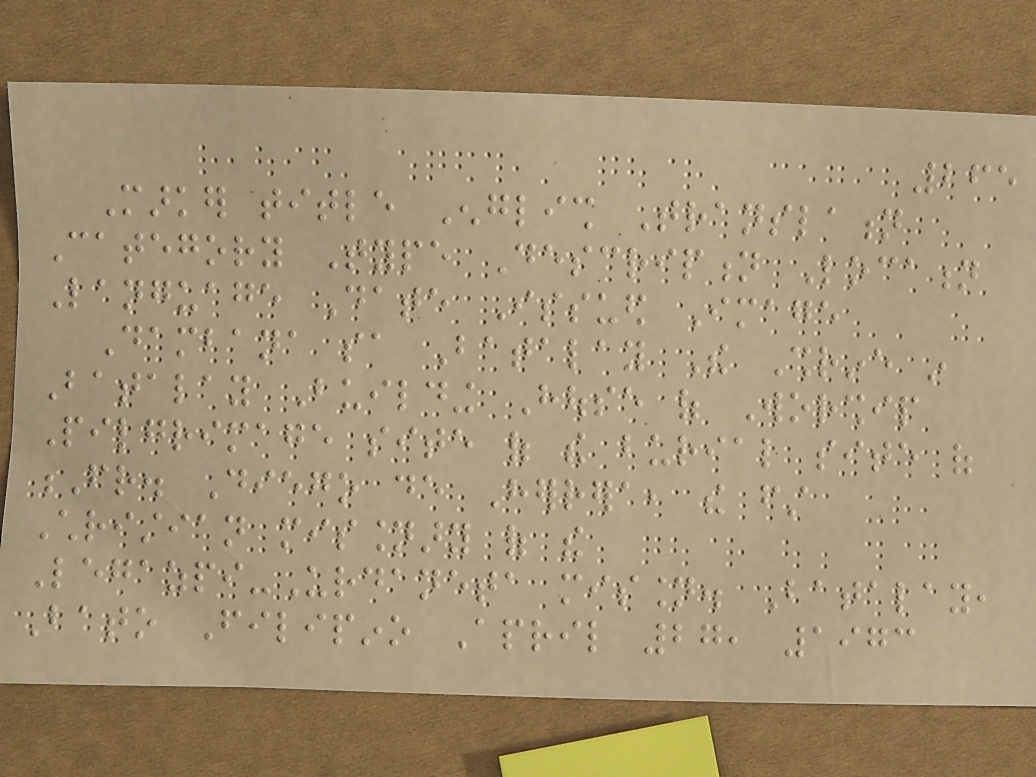265
Marker title English Translation
Category Type Description Location
Language Date Issued Image
Dambana sa Batalay The Shrine in
Batalay Building House of Worship
Pilgrimage site of the burial site of
Fr. Diego de Herrera, the first
Christian missionary of the
Legazpi-Urdaneta mission. Batalay,
Bato Filipino April 27, 1973
